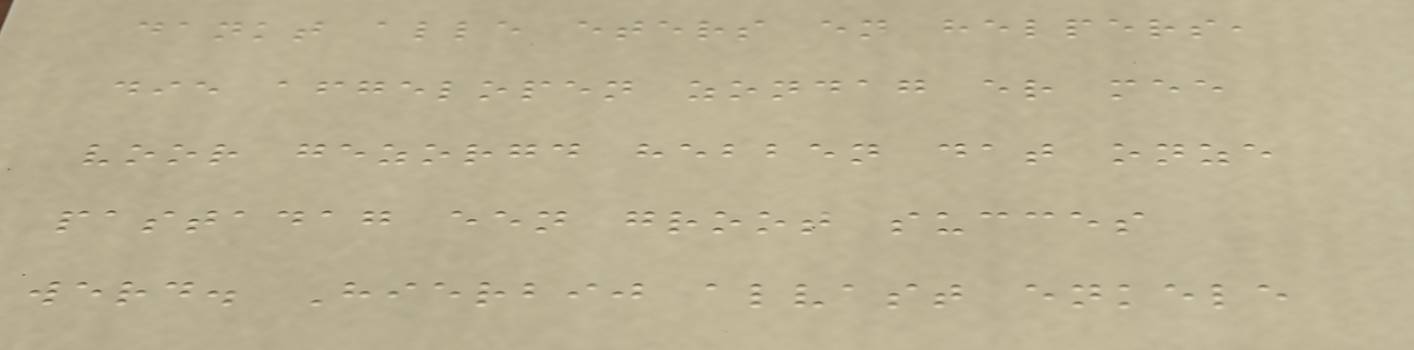dankt alle eters en helpers,
die afgelopen zondag er mee
voor gezorgd hebben dat onze
pastadag een groot succes
werd. Hierbij alvast enkele
